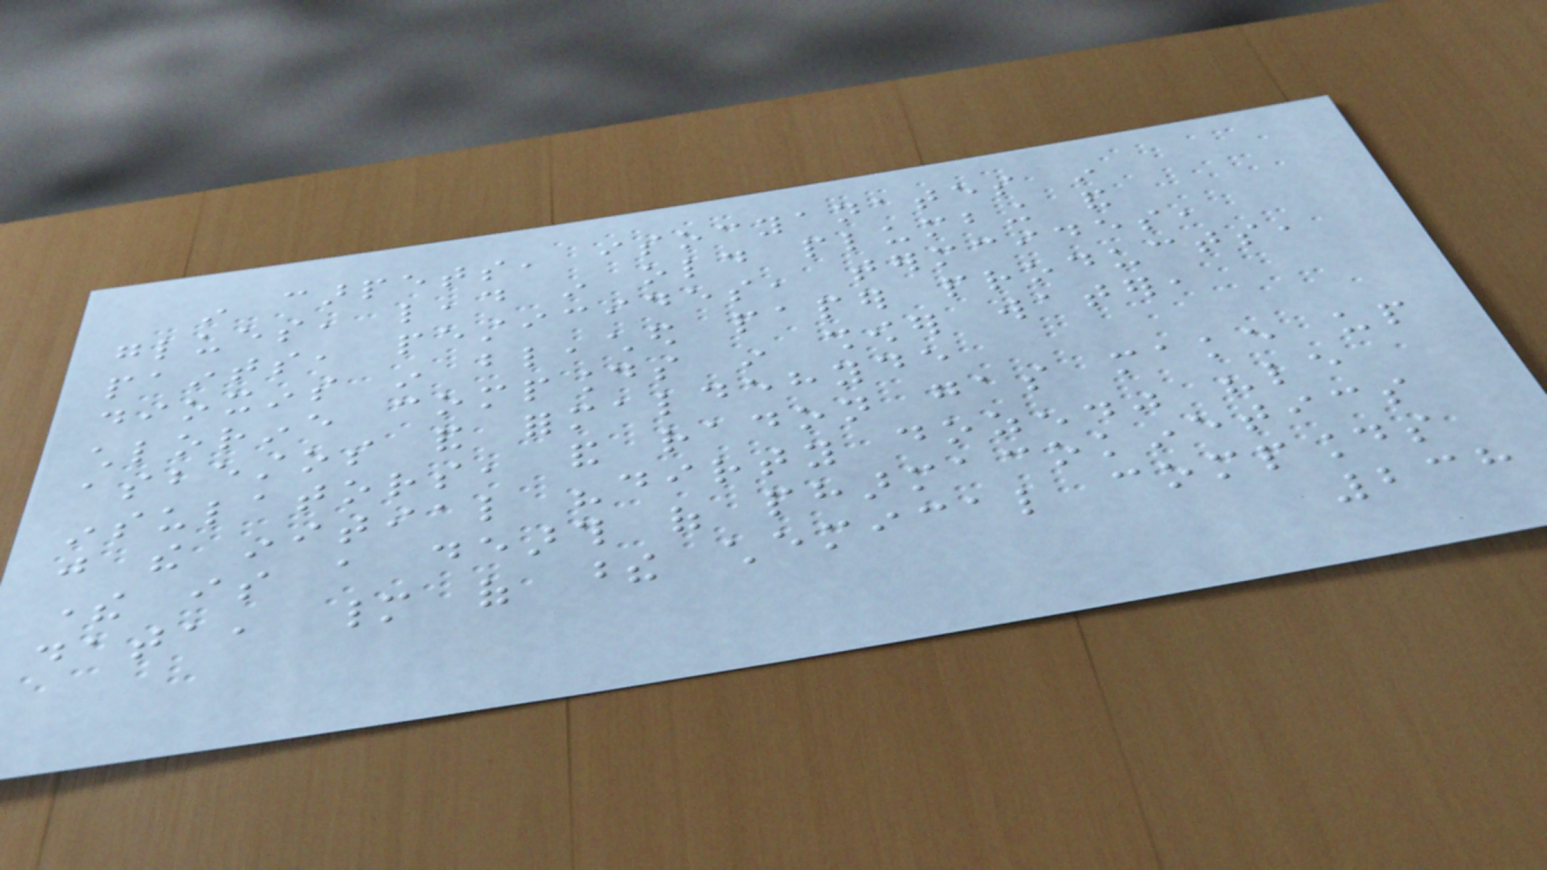in carpets, isocyanates in
glues, lead in old plumbing and
paints, pesticides, termcides,
dioxins in bleached paper products,
chlorine compounds in shower water,
asbestos and formaldehyde
insulators, and radon gas make up
just the initial "dirty dozen." "le
there is a dearth of pharmacokinetics
data, many of these chemical compounds
238
